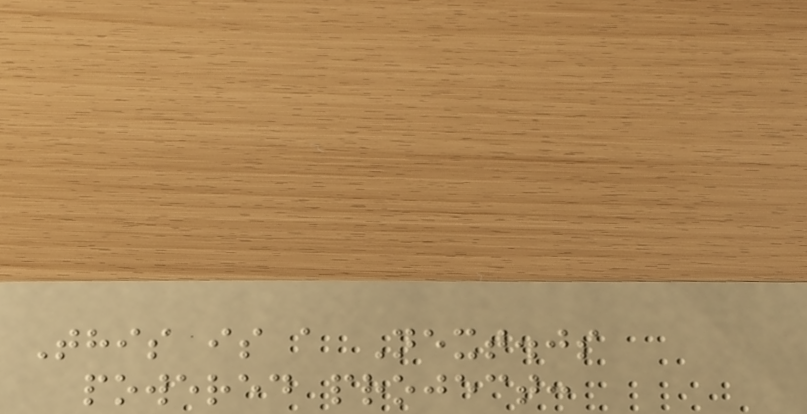This is a Next.js
powered project:
